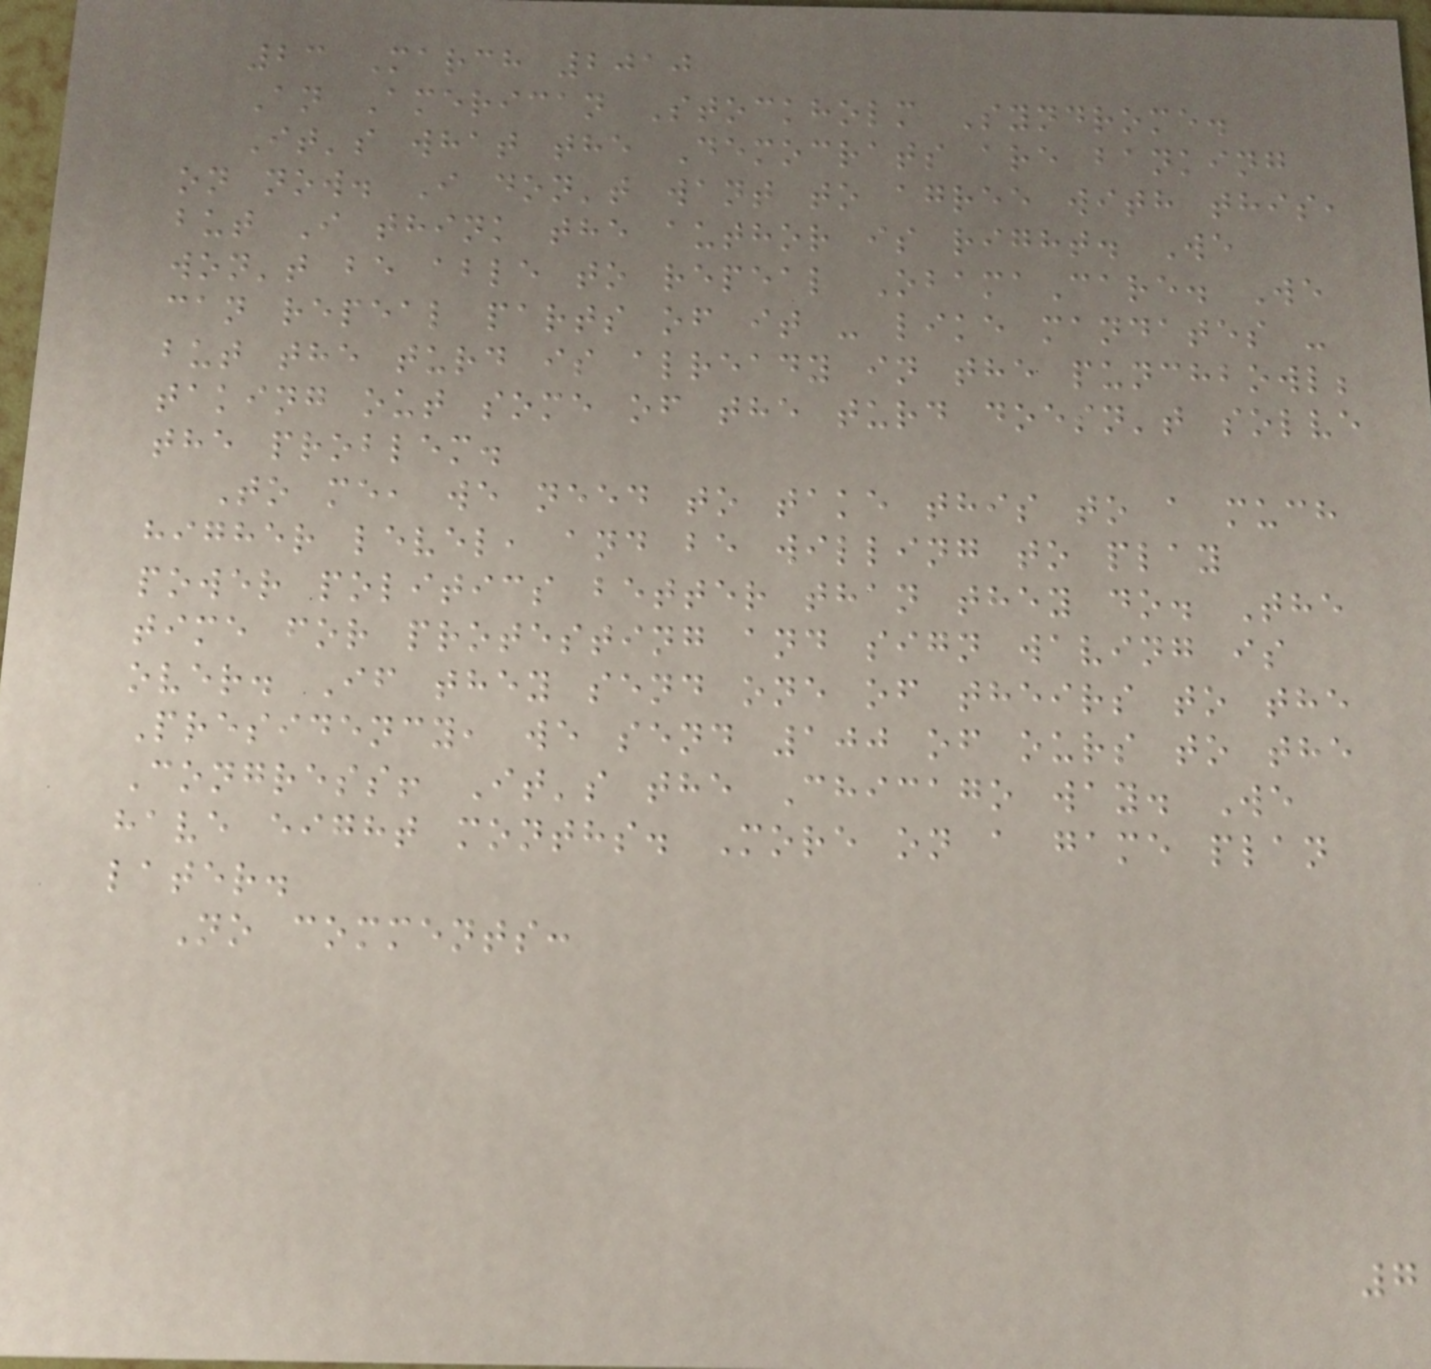23 March 2010
An American Stockholm Syndrome.
It's what the Democrats are banking
on now. I don't want to agree with this,
but I think the author is right. We
won't be able to repeal ObamaCare. We
can repeal parts of it - like mandates -
but the turd is already in the punchbowl;
taking out some of the turd doesn't solve
the problem.
To me, we need to take this to a much
higher level, and be willing to play
power politics better than they do. The
time for protesting and sign waving is
over. If they send one of theirs to the
Presidency, we send 100 of ours to the
Congress! It's the Chicago way. We
have eight months. More on a game plan
later.
No comments:
7
